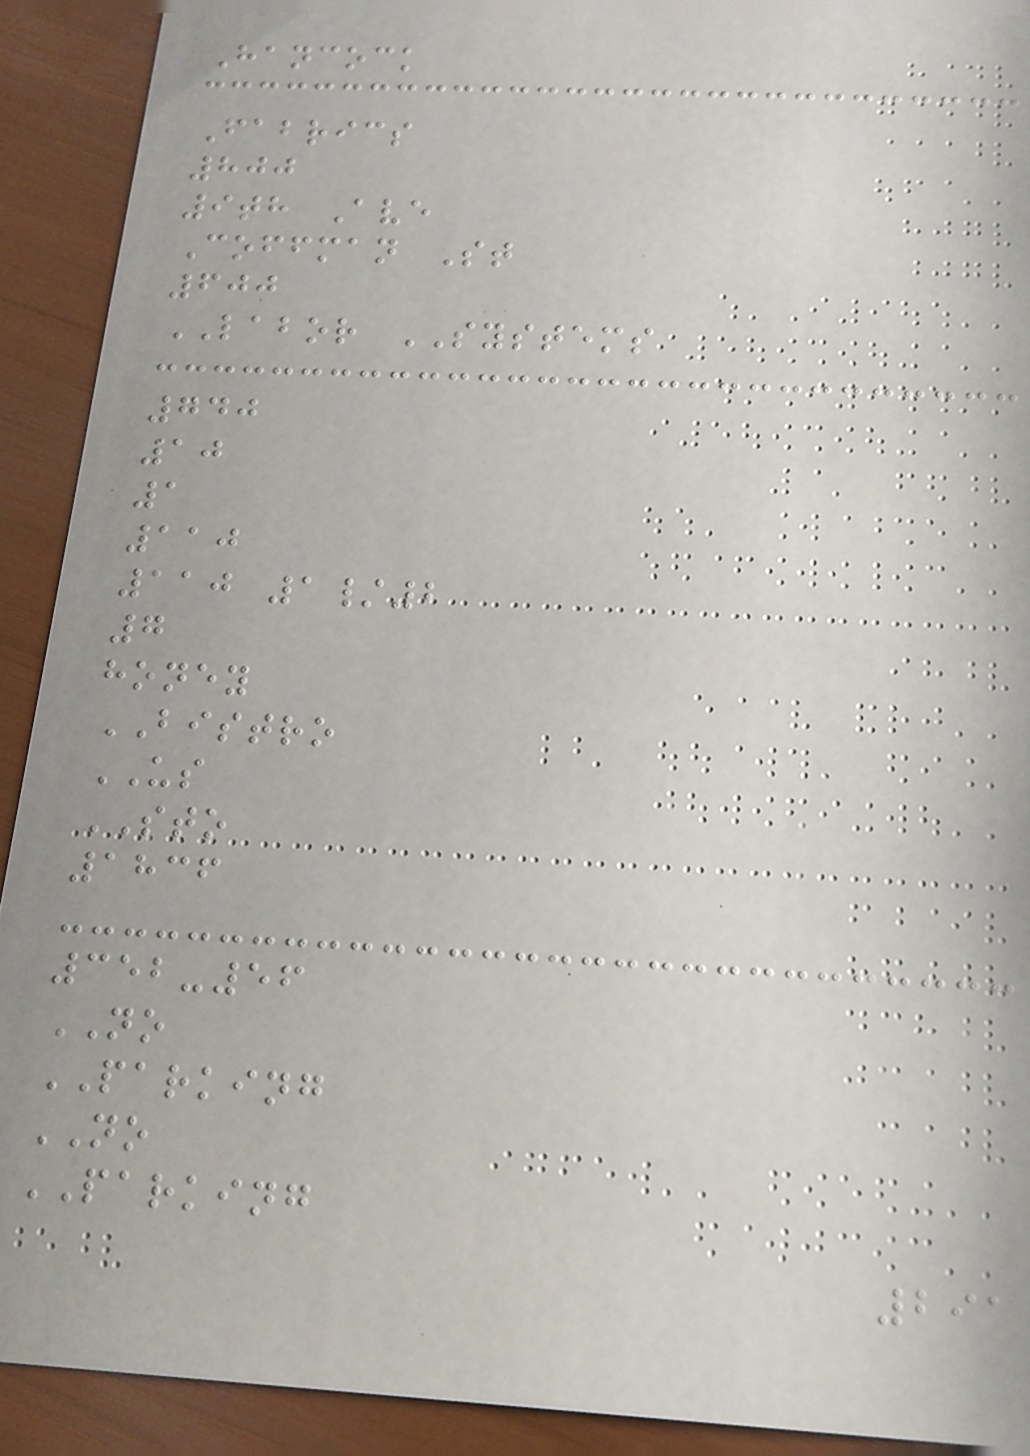Hancock
Fabrics
800
9th Ave
Coffman St
600
LABOR SYSTEMS
740
10
1
110
110 1/2
7
honey
BISTRO
US
STO
1836
352-56
NO
PARKING
NO
PARKING
291
